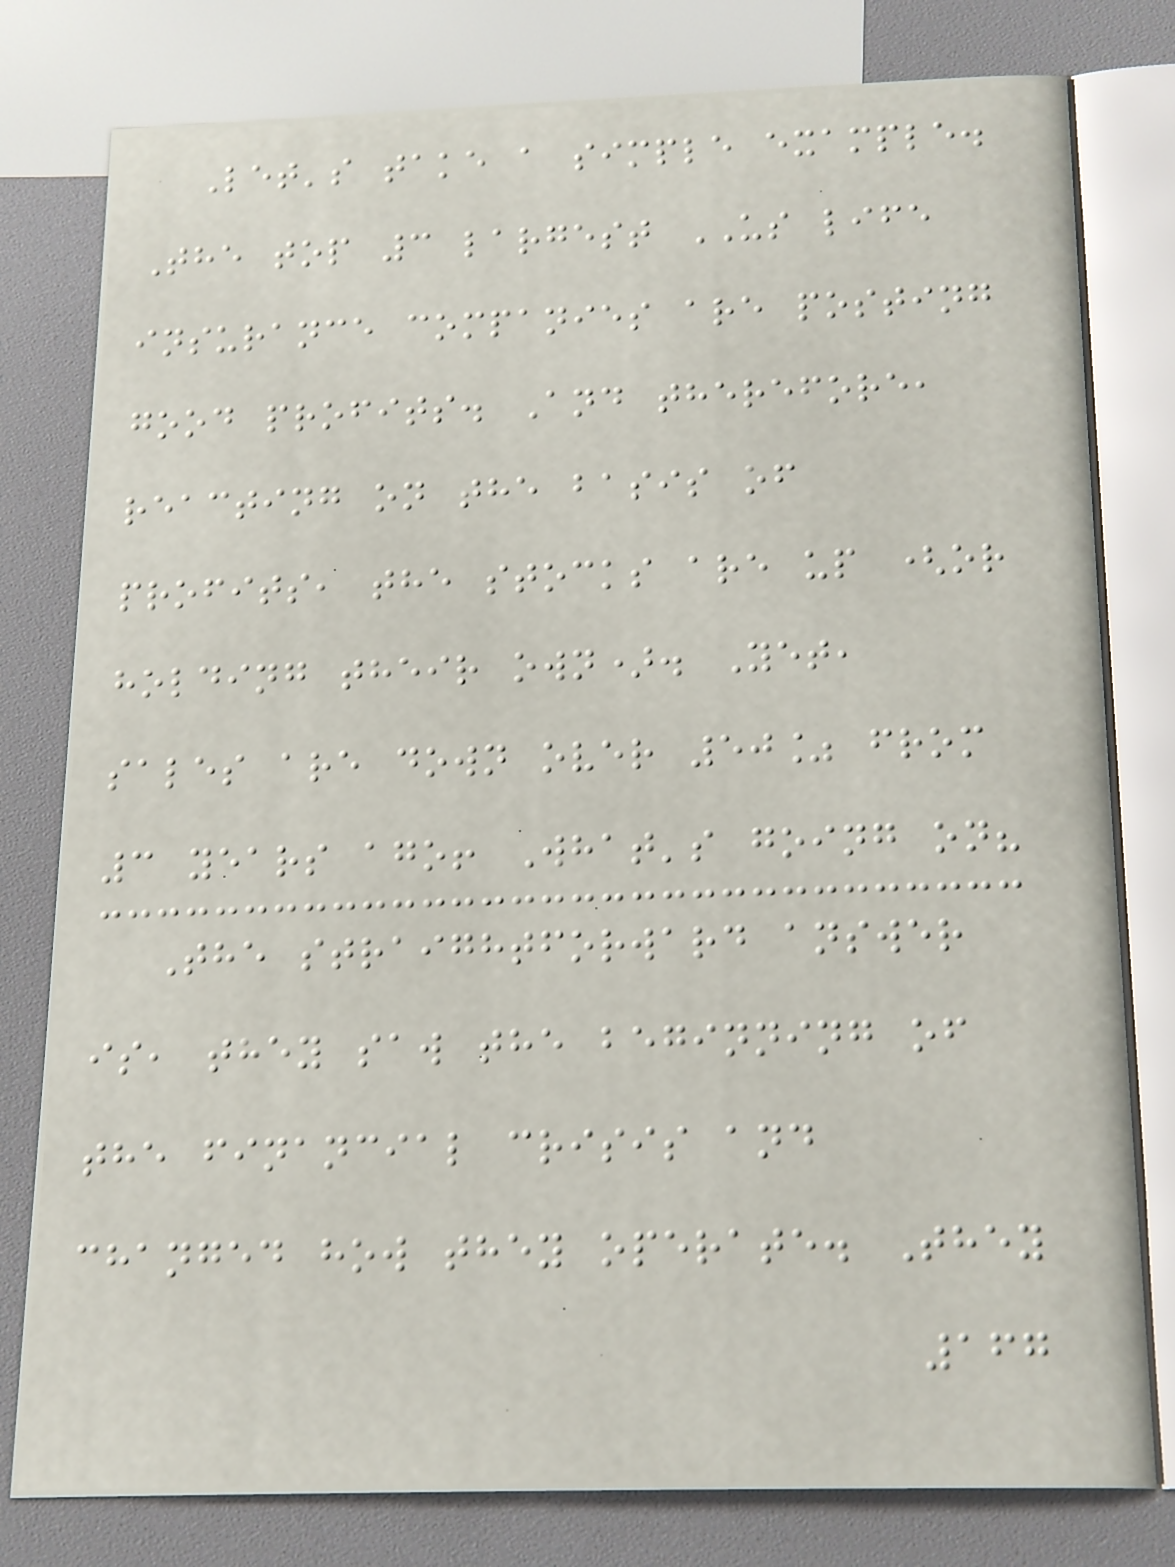Let's take a simple example.
The top 3 largest US life
insurance companies are posting
good profits. And therefore,
reacting on the basis of
profits, the stocks are up (or
holding their own). Yet,
sales are down over 50% from
3 years ago! What's going on?
The straightforward answer
is, they saw the beginning of
the financial crisis and
changed how they operate. They
167
